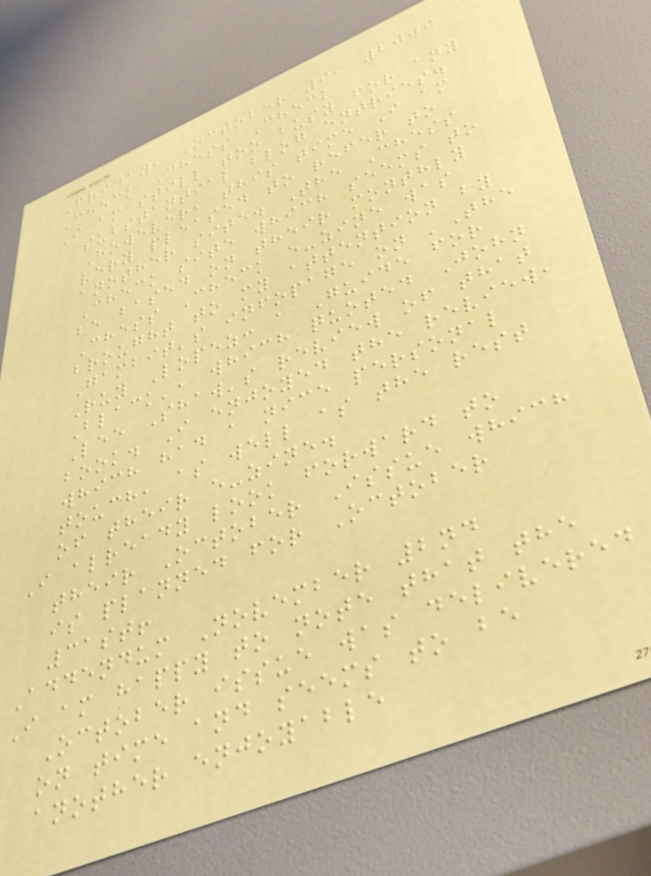Friday, October 9, 2009
Check Chess Check
I am still too busy for any
substantial blog entries.
However, this time I am
very pleased to refer to
another site. The Chess
Check site which seems to
be based on their monthly
Chess Check e-zine was
brought to my attention by
Gambit's infopage on 'The
Ruy Lopez: a Guide for
Black', which quoted John
Lee Shaw's review of that
book. I enjoyed the review,
which had a nice personal
touch, as well as the rest
of their e-zine.
I already look forward to
their October Issue which
is planned for October
31st!
Addendum November 2nd
I am happy to note that the
October issue was delivered
on time and seems to be
another enjoyable
